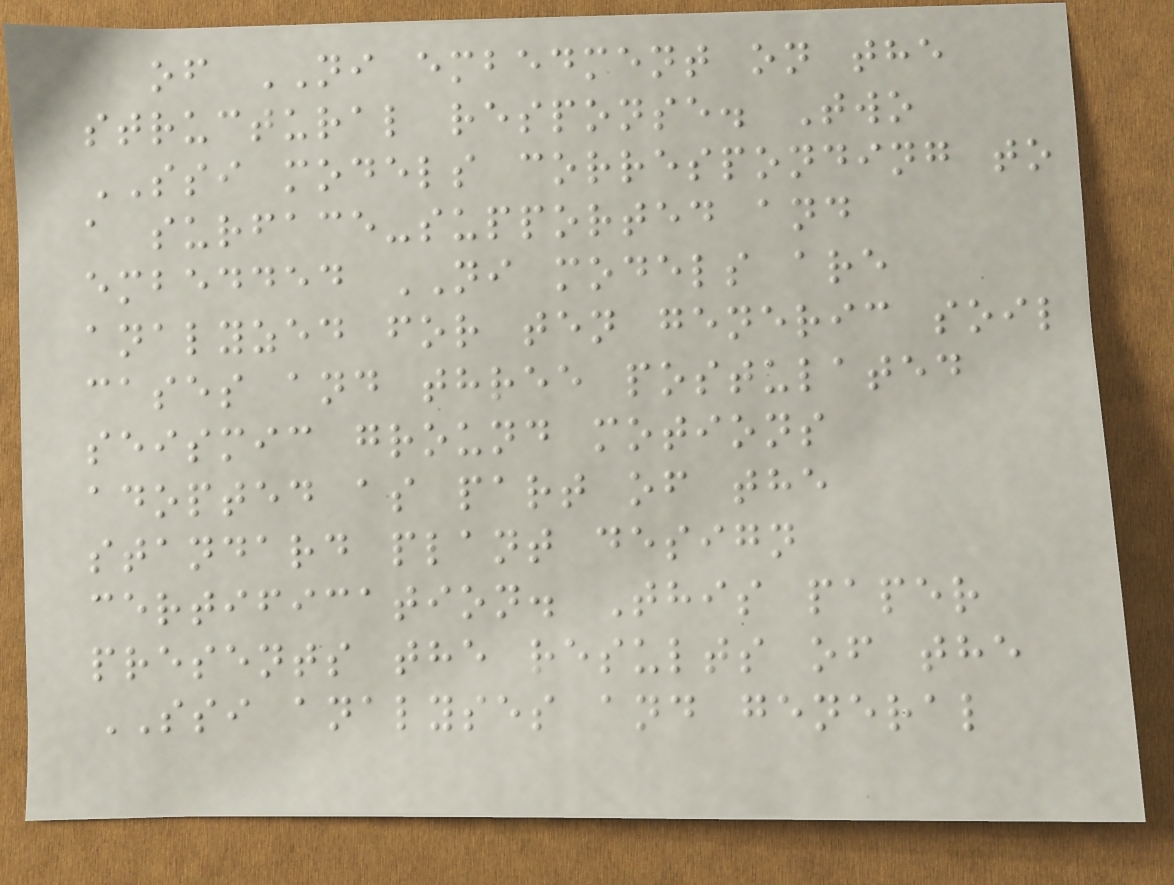of NI embedment on the
structural response. Two
SSI models corresponding to
a surface-supported and
embedded NI models are
analyzed for ten generic soil
cases and three postulated
seismic ground motions
adopted as part of the
standard plant design
certification. This paper
presents the results of the
SSI analyses and general
